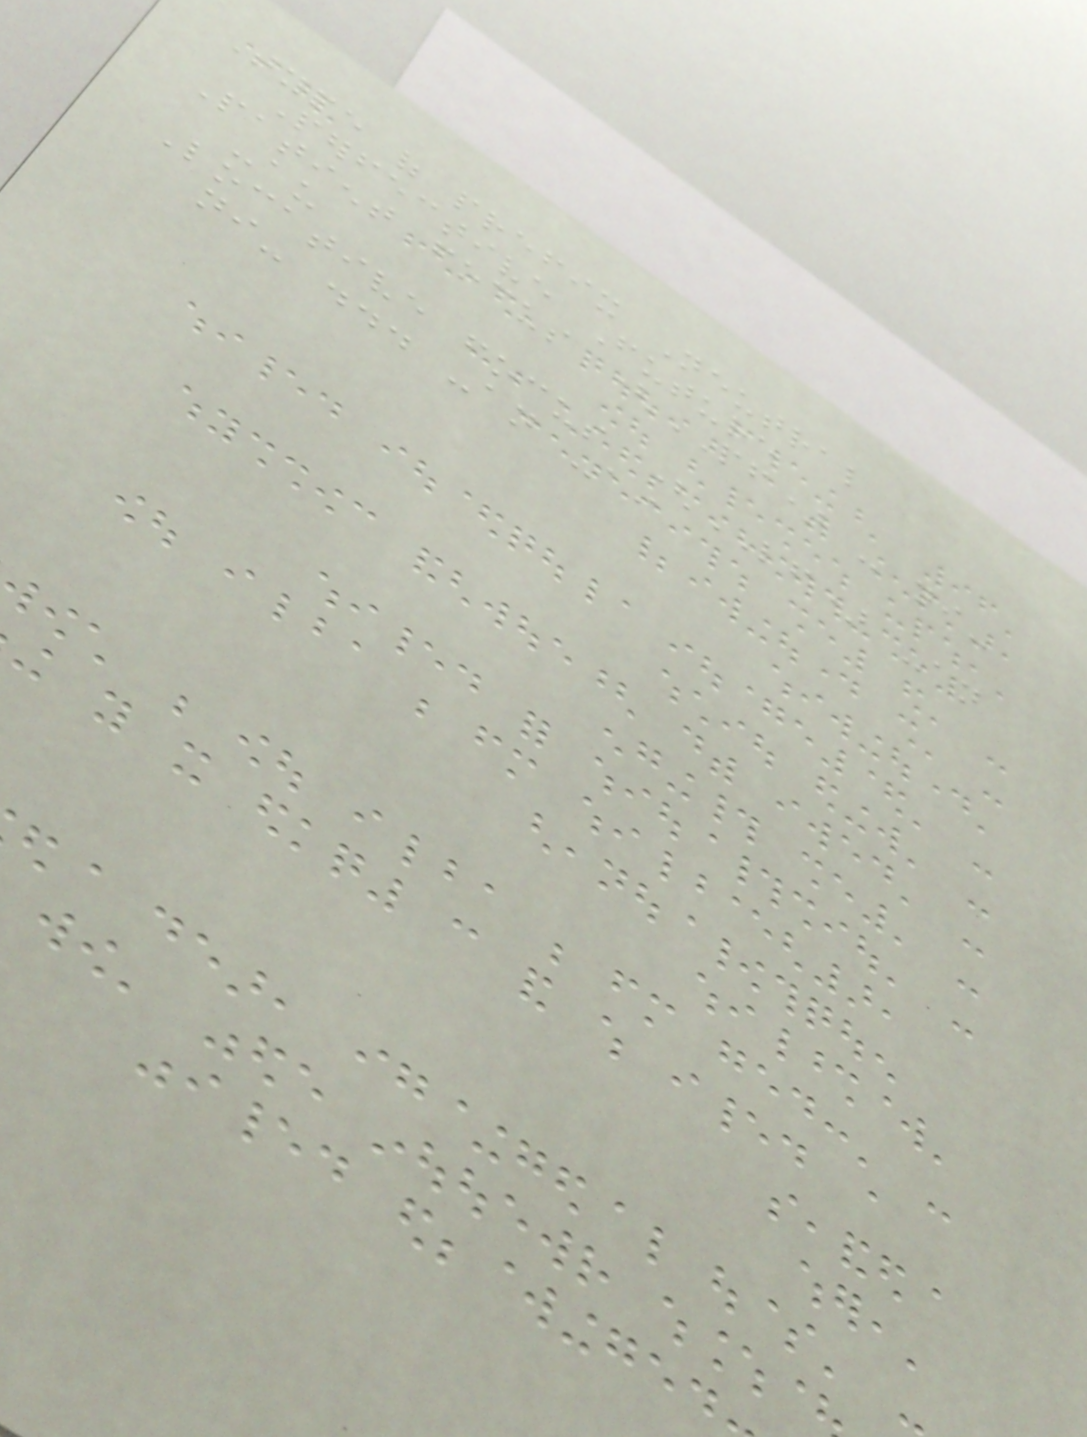Type of prefix Neutral
Perfective Future
Patient focus (PF) - ni-
-au
Locative focus (LF) -an
ni- ... -an -ai
